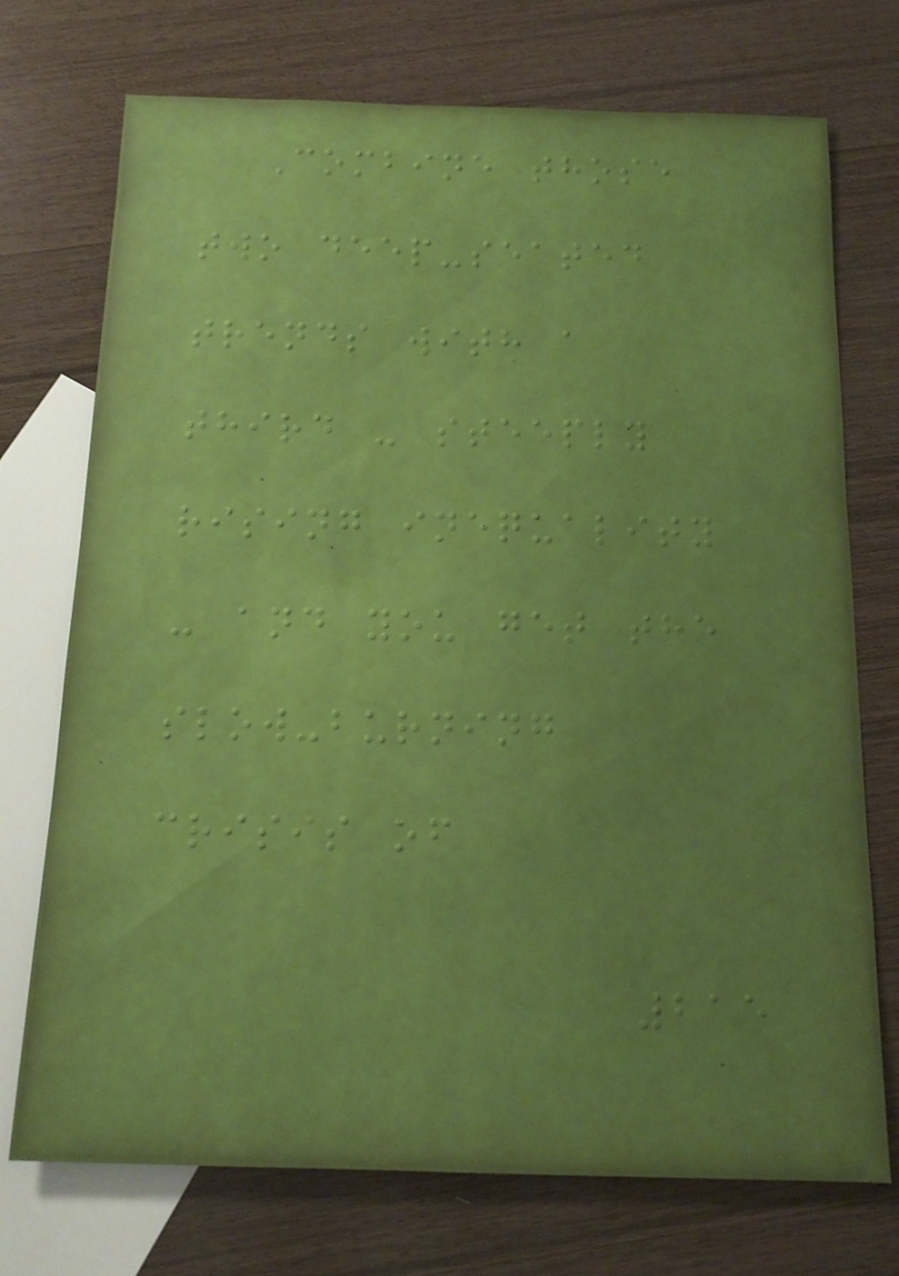Combine those
two deep-seated
trends with a
third - steeply
rising inequality
- and you get the
slow-burning
crisis of
215
